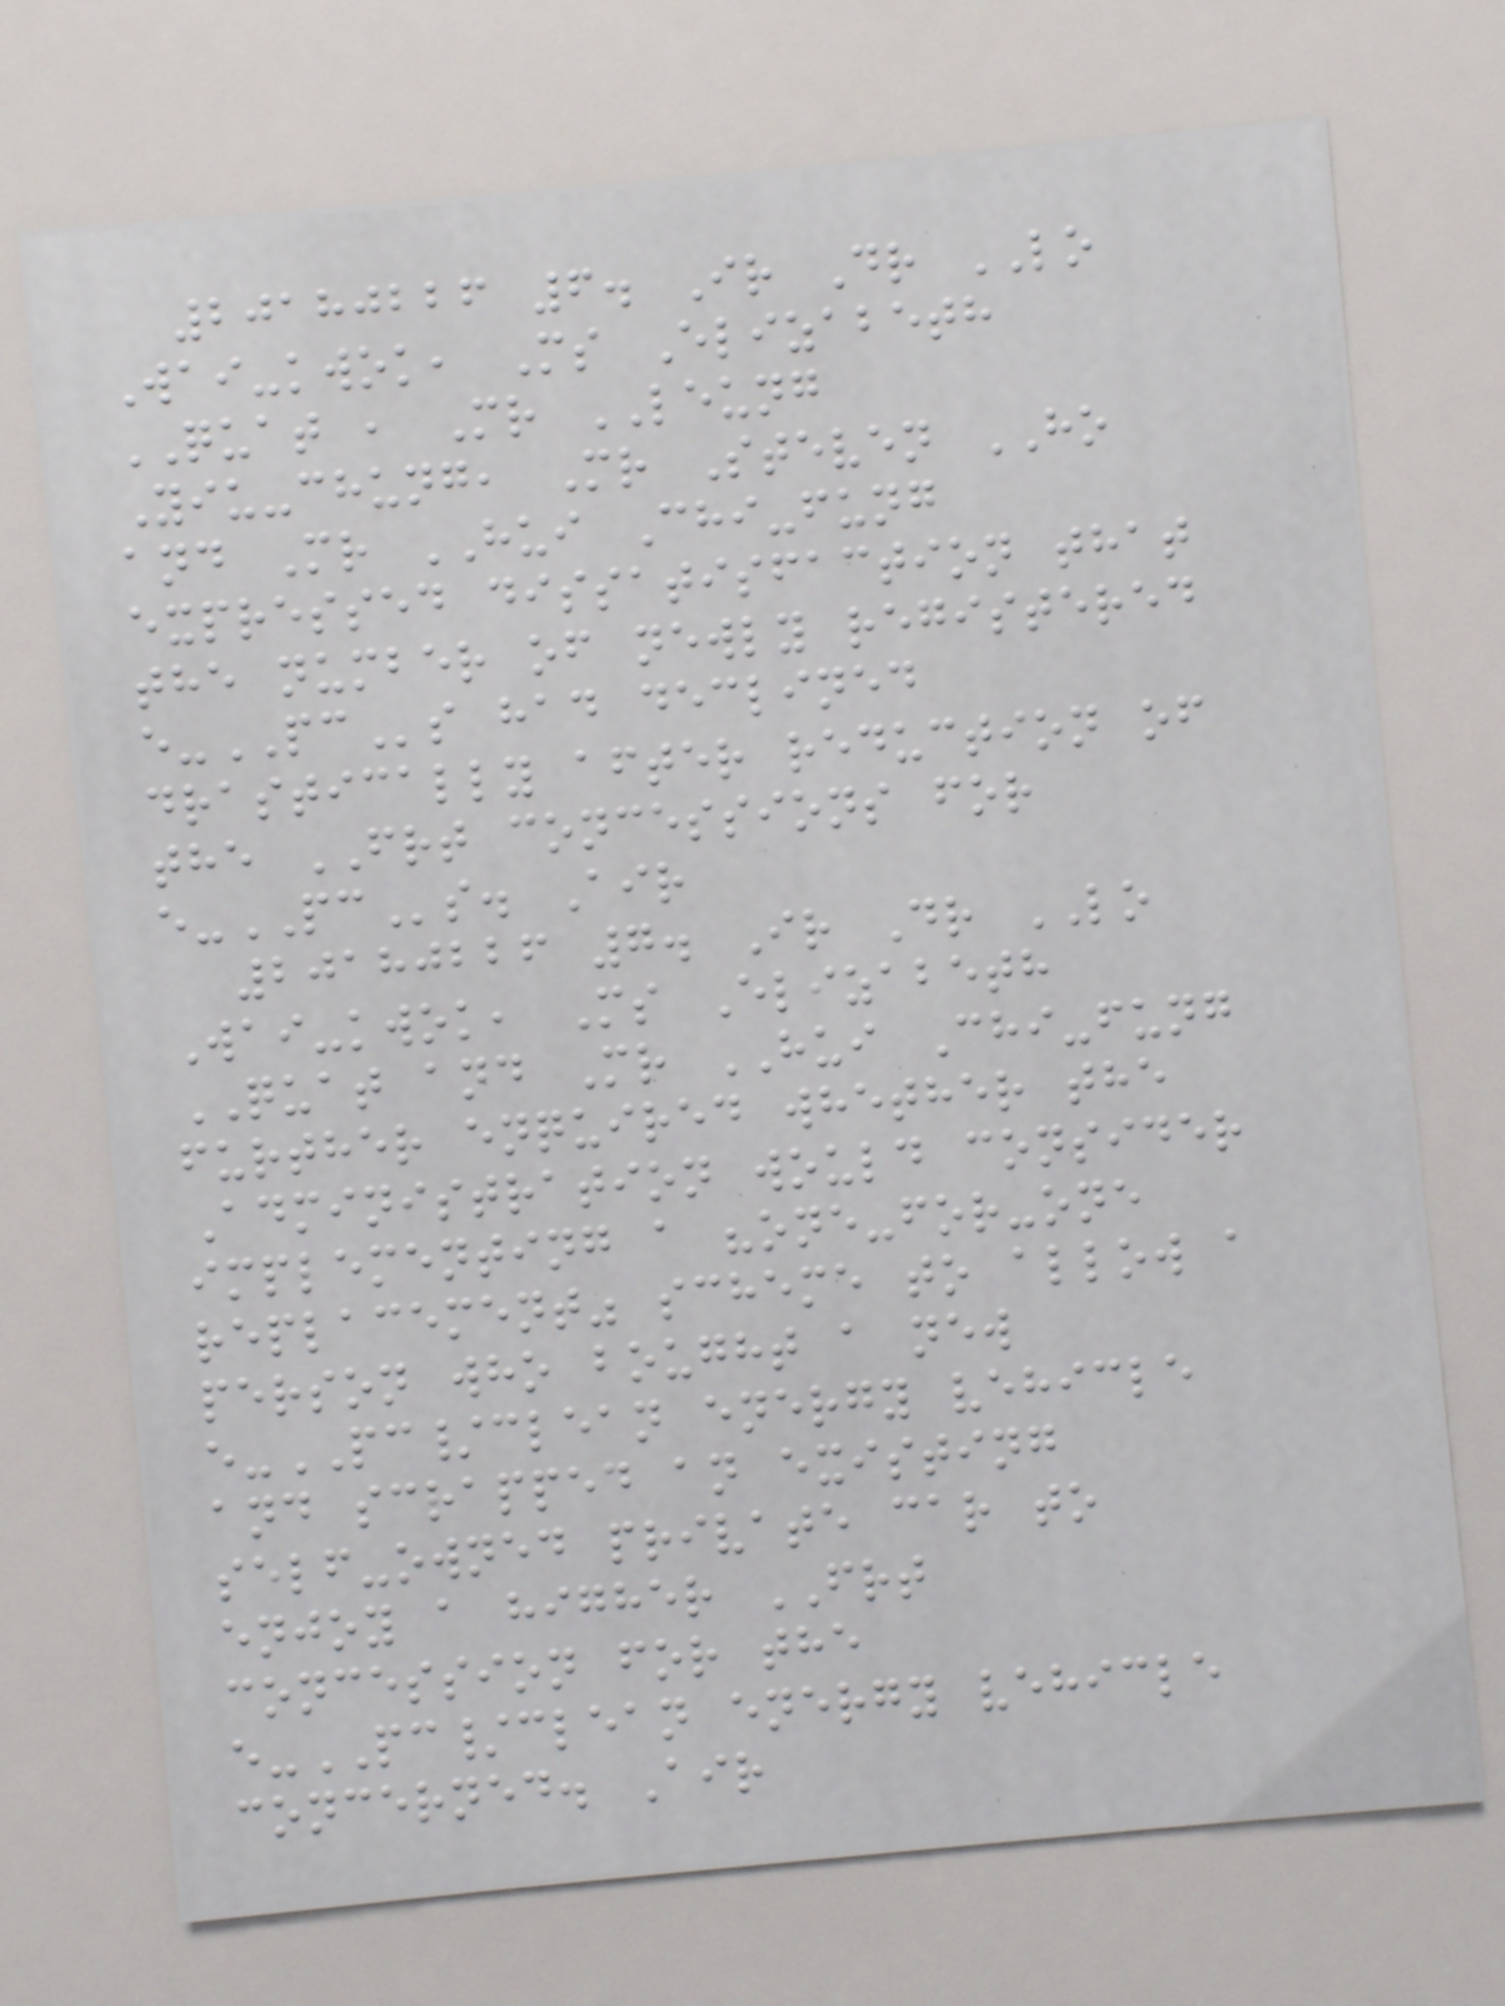20180226 6. Ir Dr LO
Wai-kwok, Ms Elizabeth
QUAT , Mr LEUNG
Yiu-chung, Mr Steven HO
and Mr HUI Chi-fung
expressed dissatisfaction that
the number of newly registered
e-PCs had declined
drastically after reduction of
the FRT concessions for
e-PCs. Air
20180226 7. Ir Dr LO
Wai-kwok, Ms Elizabeth
QUAT and Mr HUI Chi-fung
further enquired whether the
Administration would consider
implementing a "one-for-one
replacement" scheme to allow a
person who bought a new
e-PC/clean energy vehicle
and scrapped an existing
self-owned private car to
enjoy a higher FRT
concession for the
e-PC/clean energy vehicle
concerned. Air
